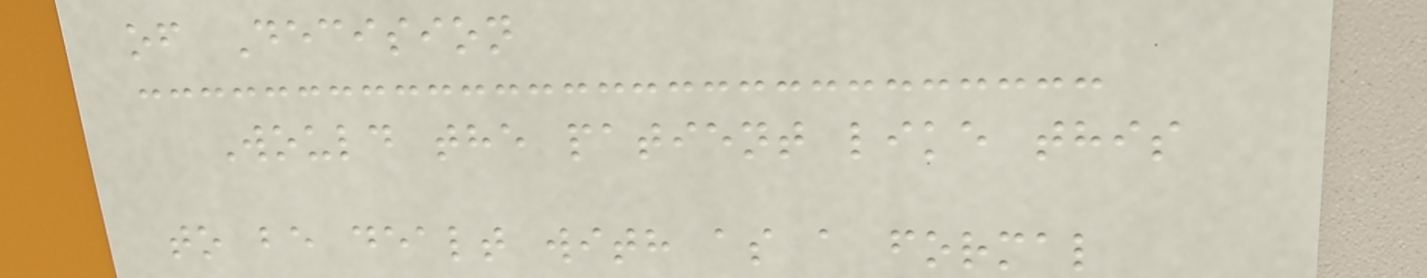of Decision
Would the patient like this
to be dealt with as a formal
